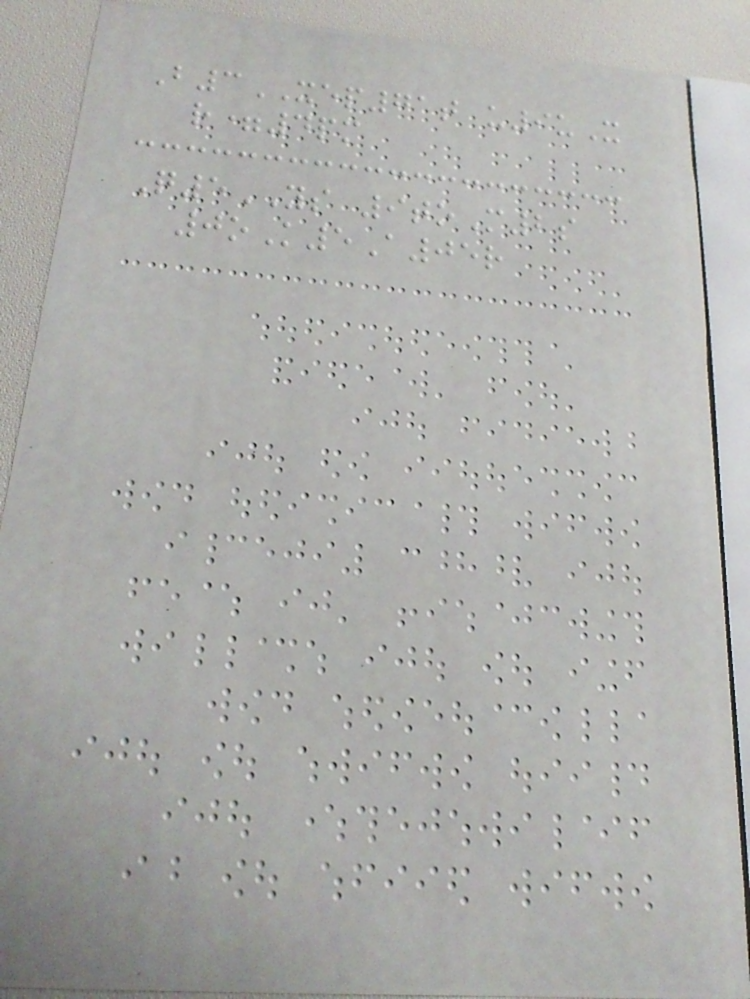B3XEP71t u9uX
r=4pm
Q5YS 9toM2s
0oK5A05r
